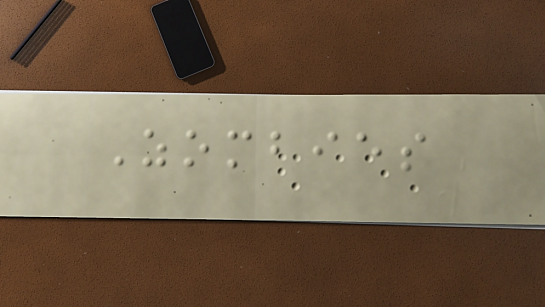Zombies
